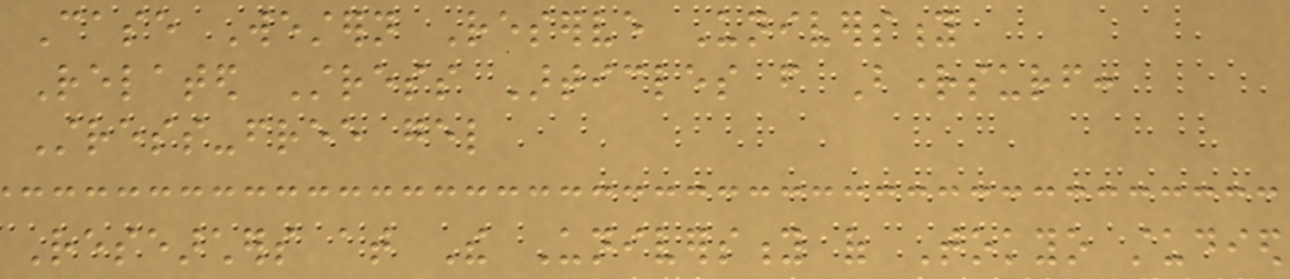Case Western Reserve University
Related Stress Articles from Brightsurf:
Stress-free gel
Researchers at The University of Tokyo studied
